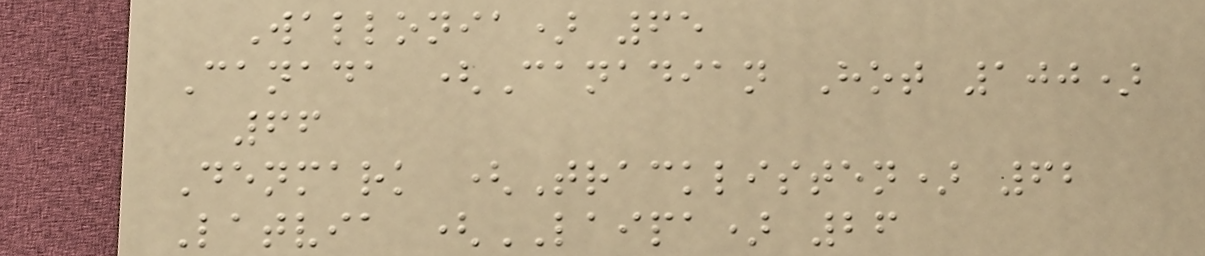Wallonia) 65
Canada (Canadian Hot 100)
66
Denmark (Tracklisten) 62
Latvia (LAIPA) 26
